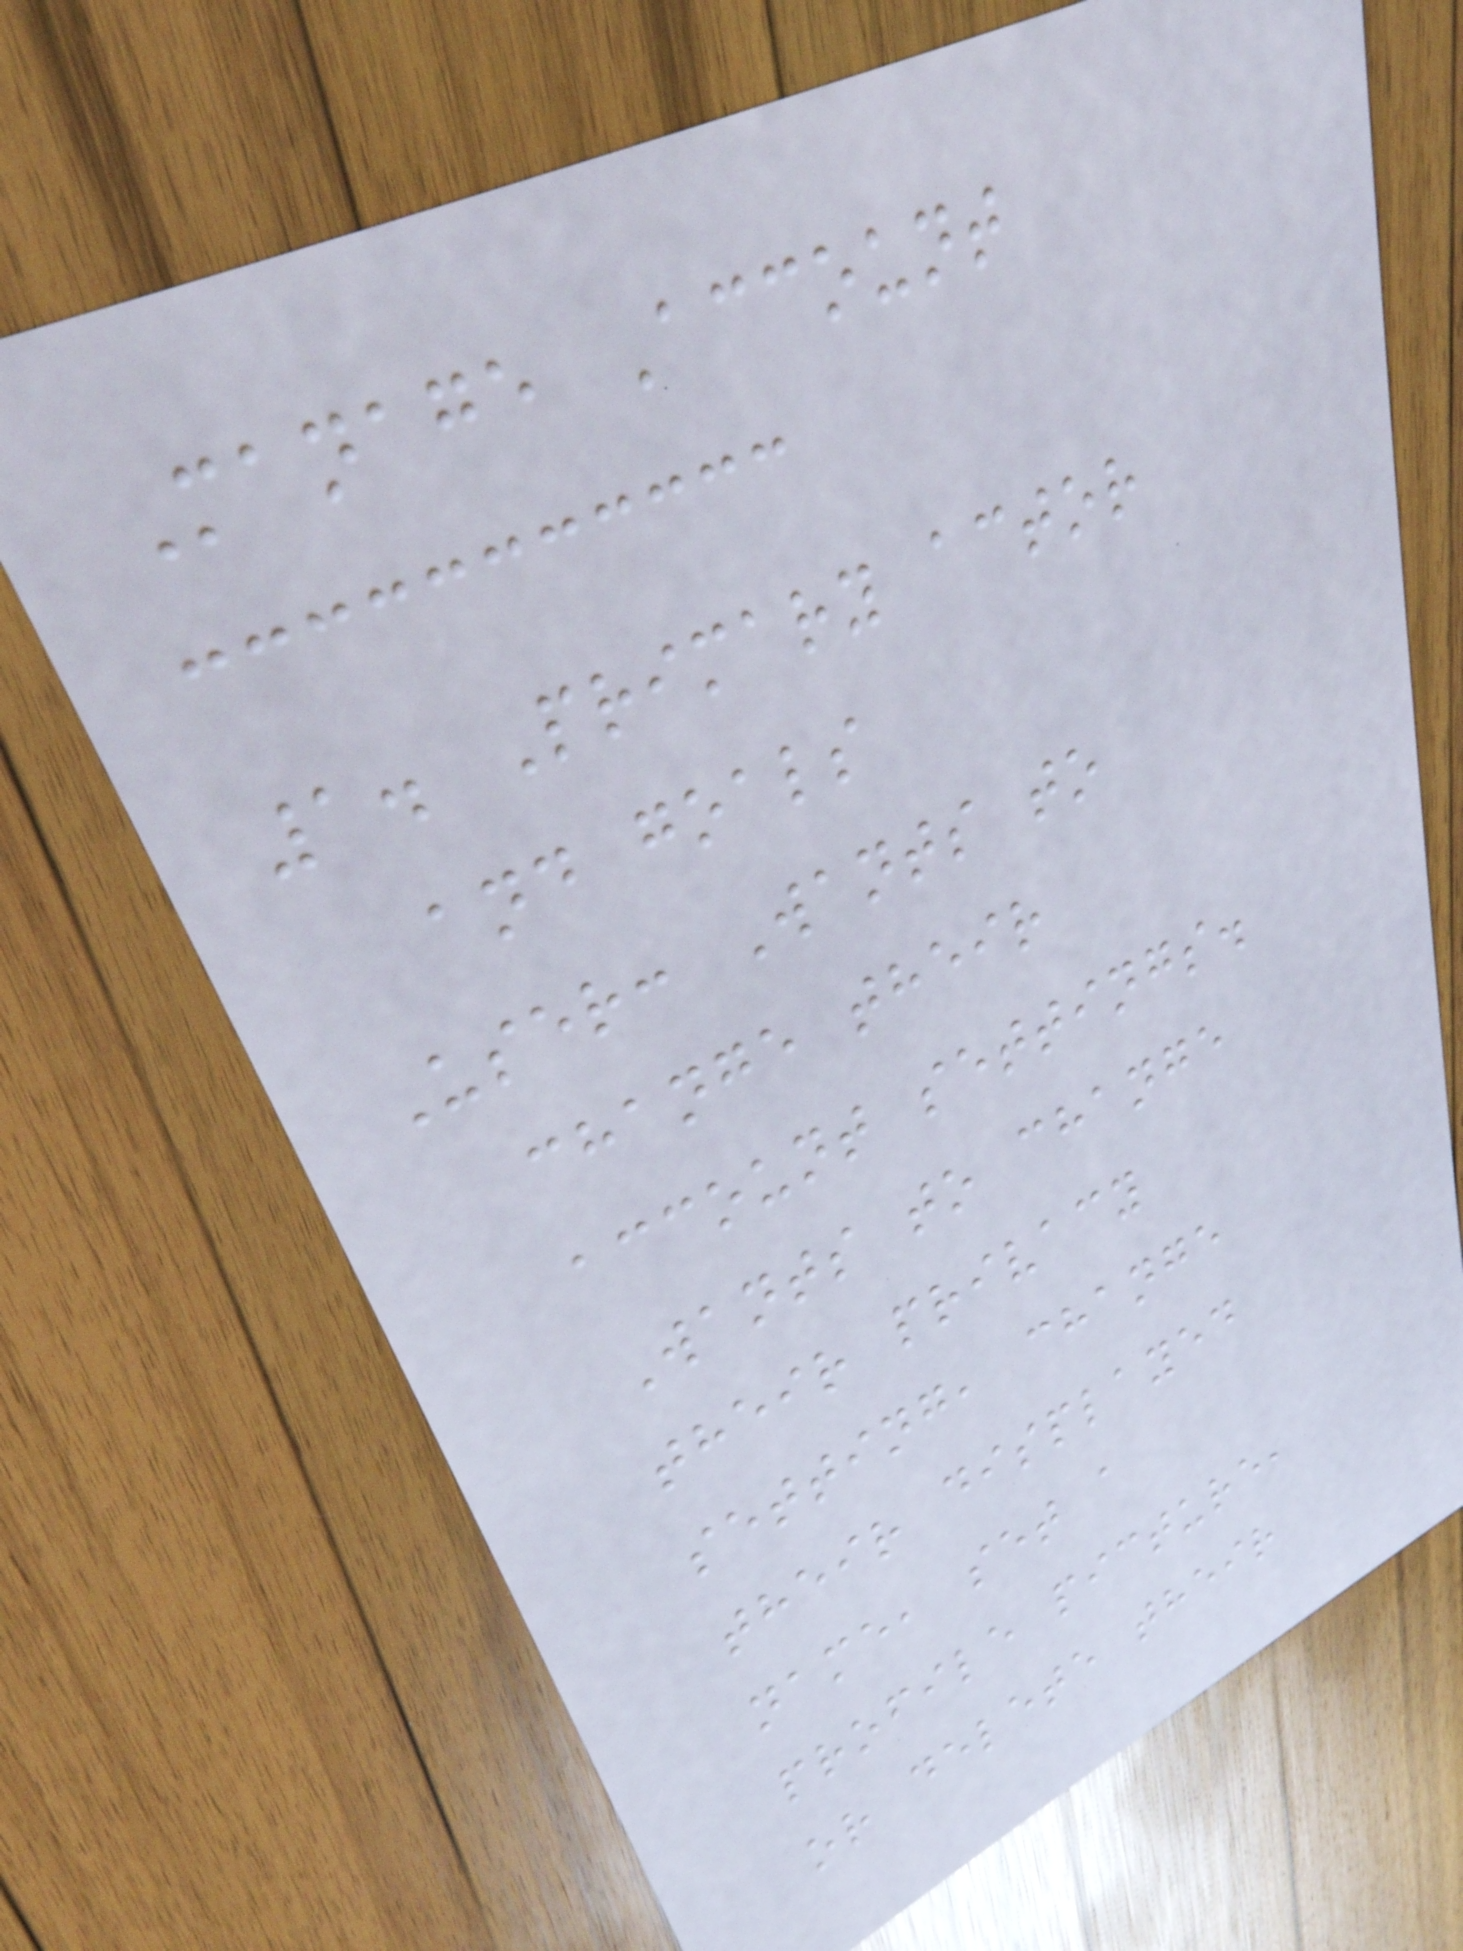Manage Account
1. Primary actor
and goals
User: Wants to
change their
account settings.
Wants to change
their privacy
setting, change
their displayed
name, set a
profile picture,
or delete their
